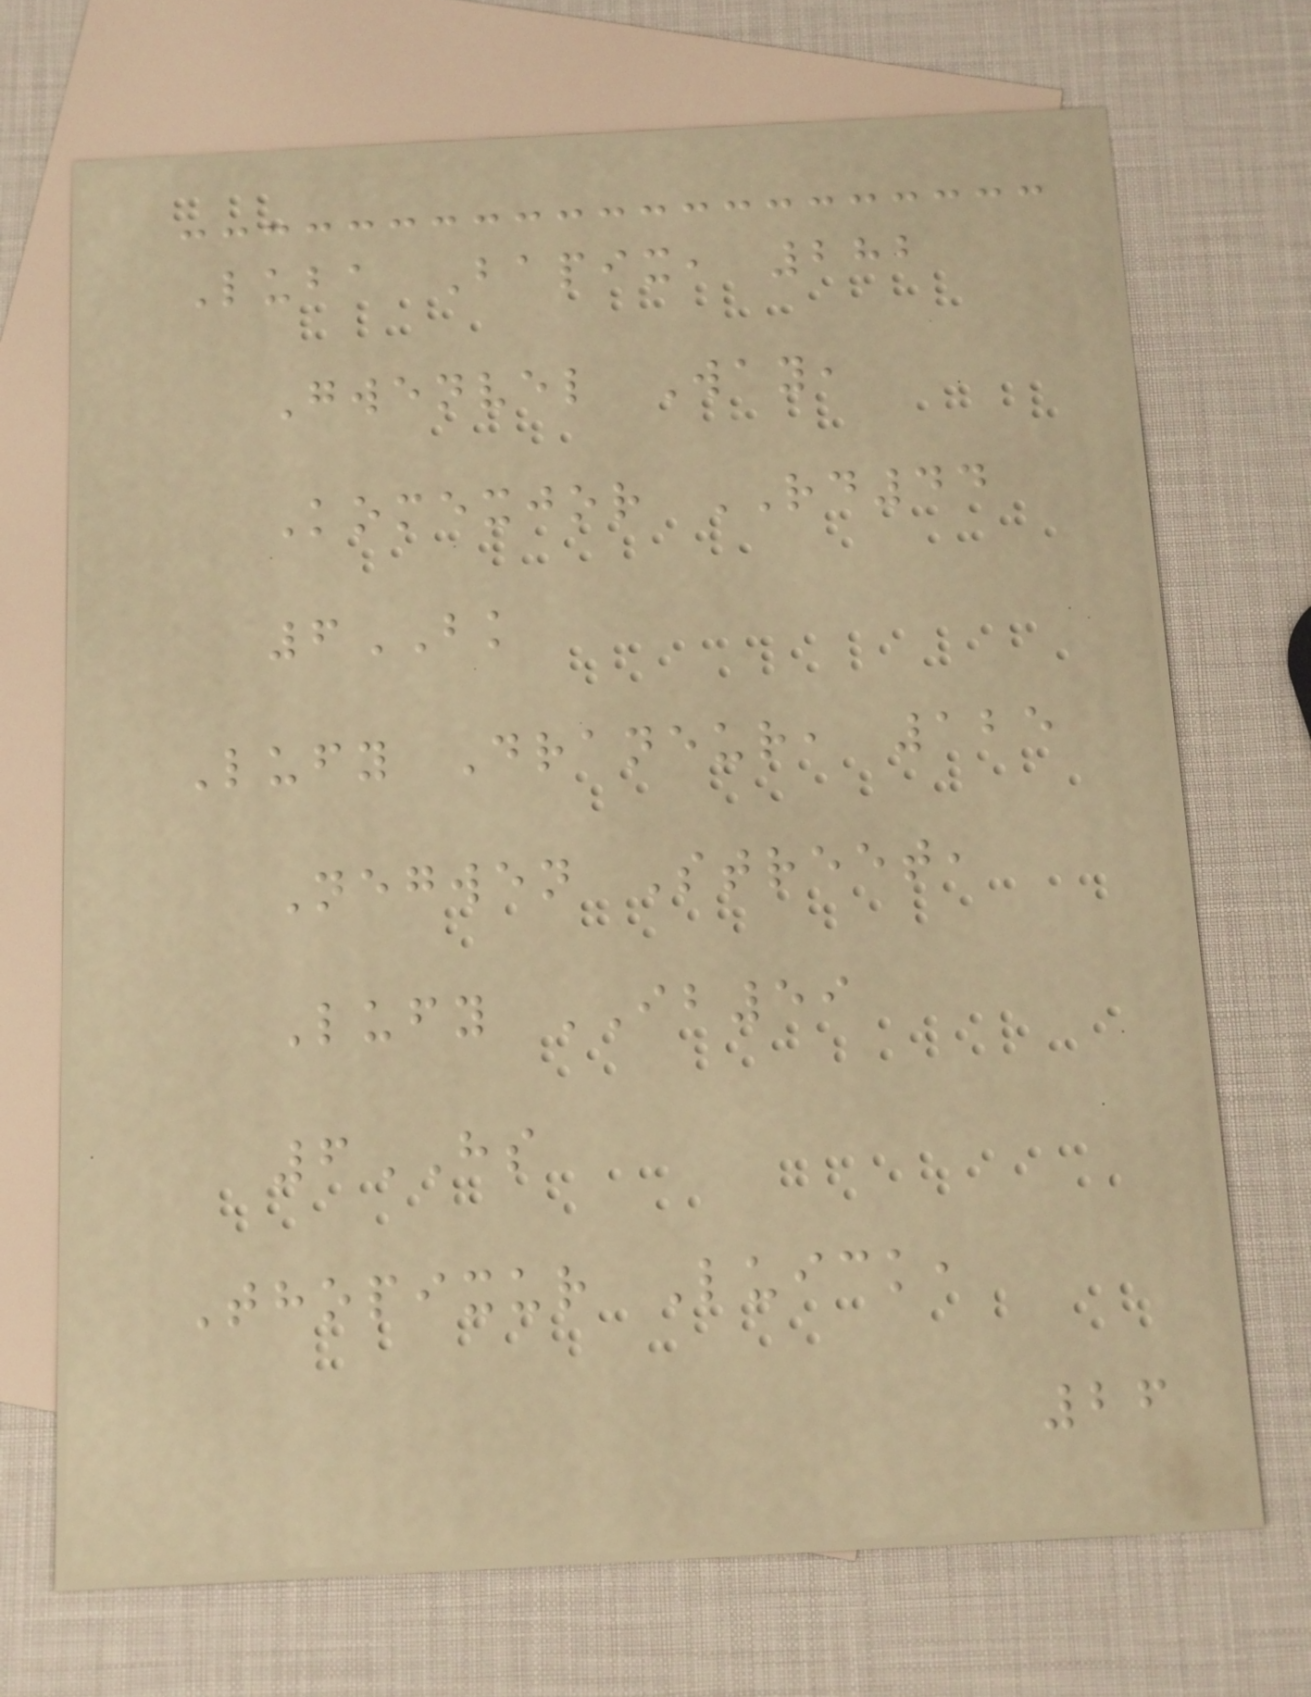Luba Bapix, 282
Gwenvel Way,
Komexjor RD44
6BK
Lufy Draneur, 125
Negwen Street,
Lufy IB59
6HS
Thopixur Luick,
26
